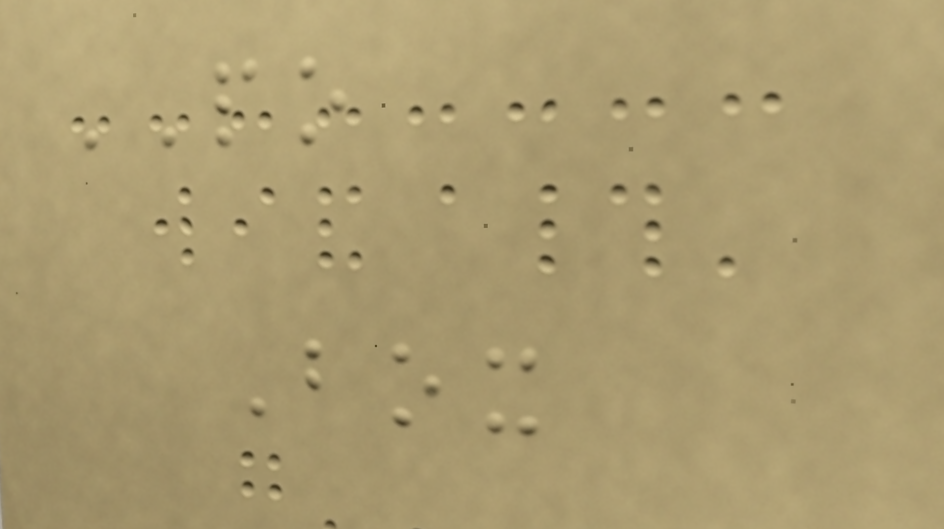PO
Box
